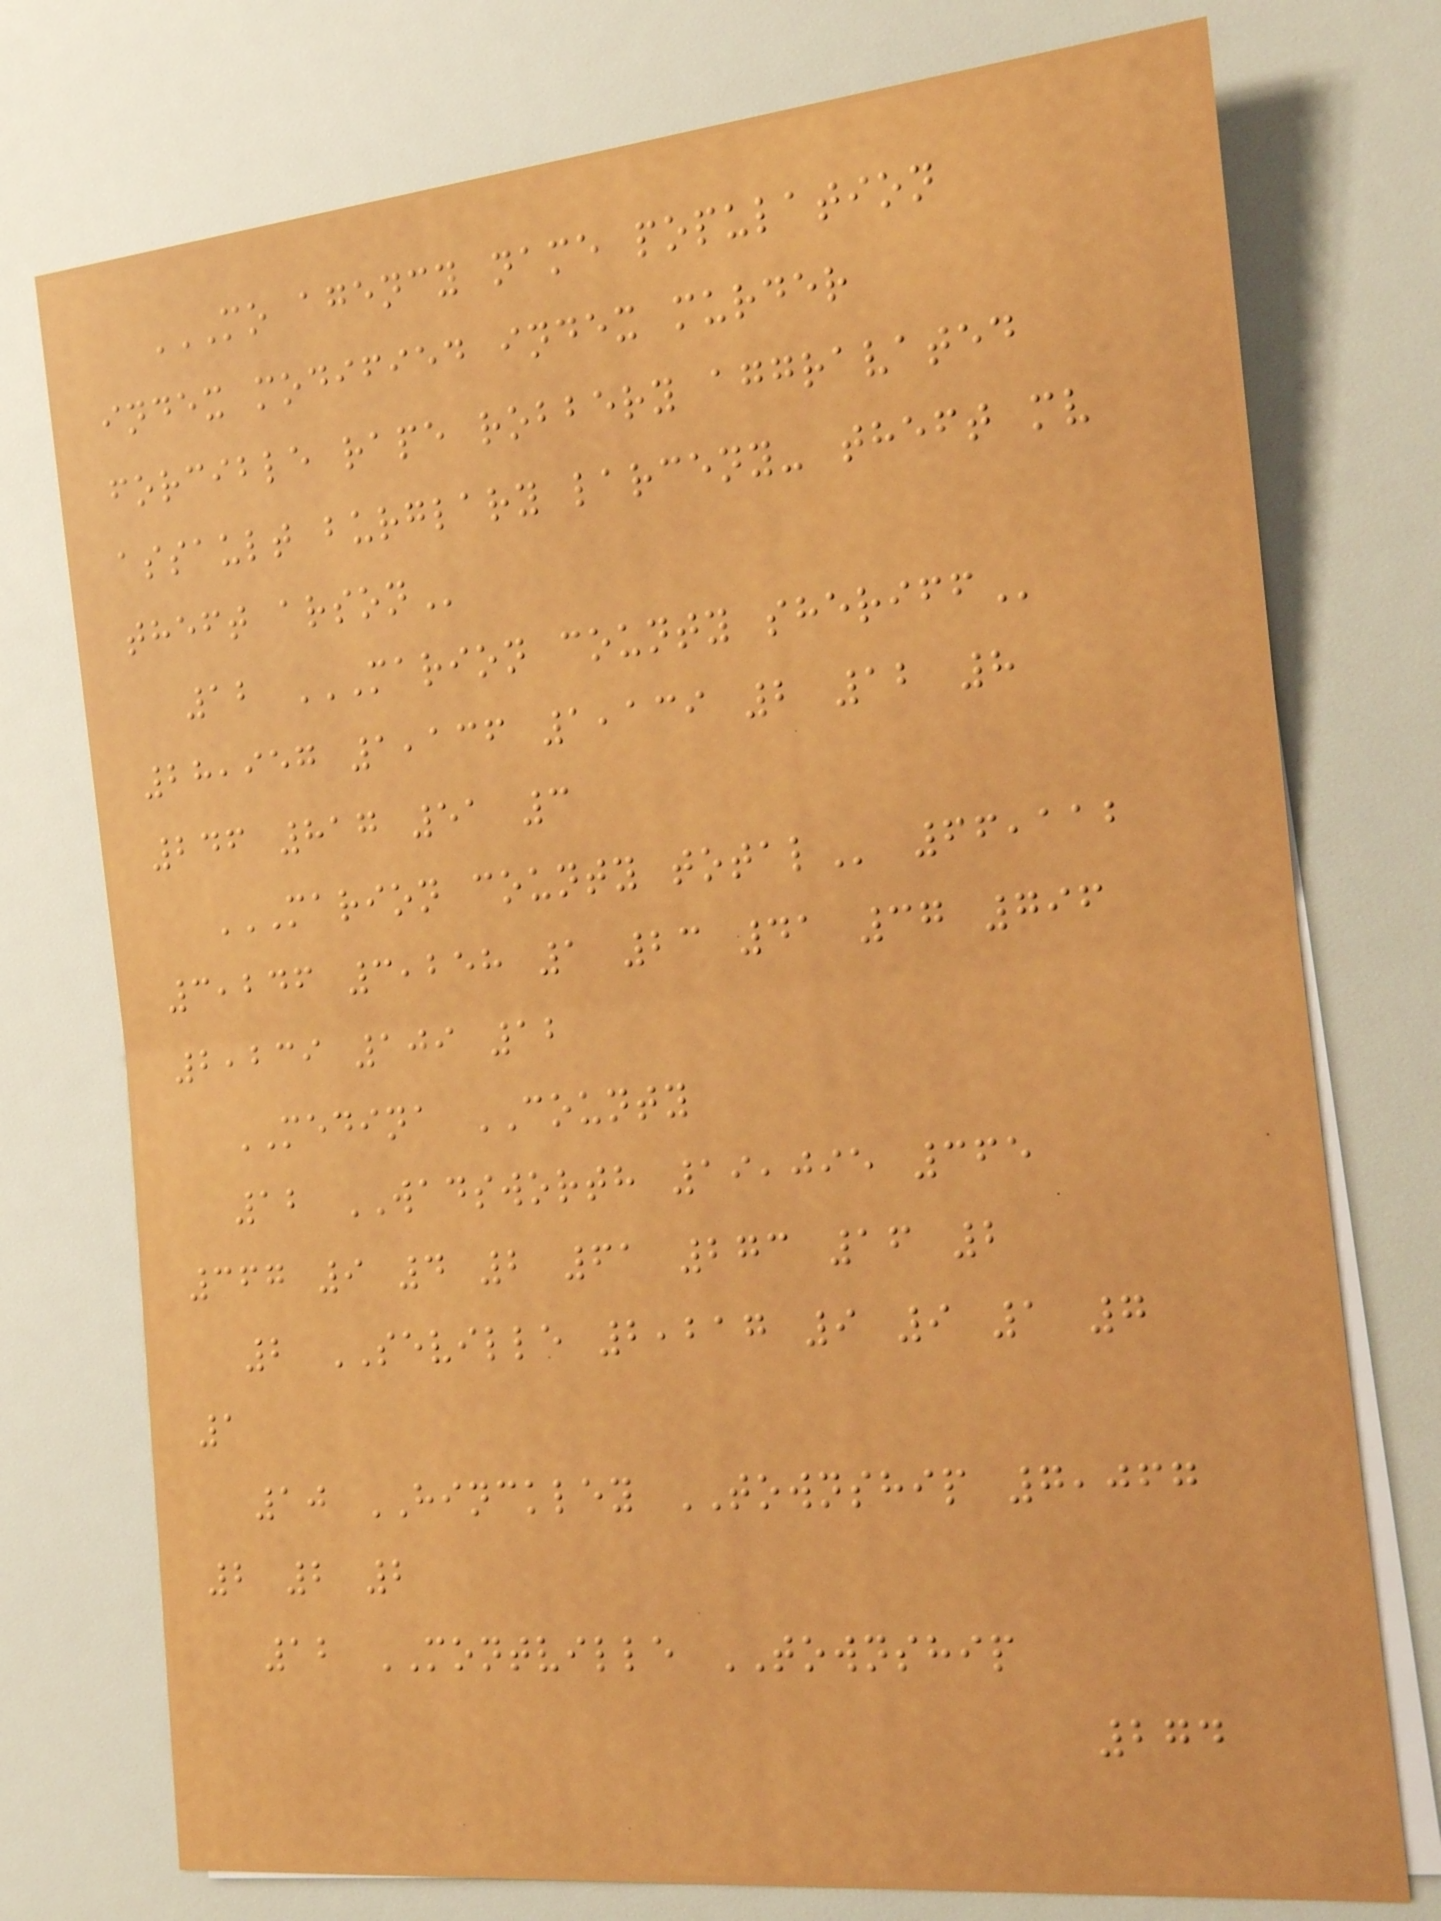MO AGENCY NAME POPULATION
INDEX MODIFIED INDEX MURDER
FORCIBLE RAPE ROBBERY AGGRAVATED
ASSAULT BURGLARY LARCENY- THEFT MV
THEFT ARSON
12 MARION COUNTY SHERIFF
28,957 1,136 1,139 2 12 8
246 817 51 3
MARION COUNTY TOTAL 66,112
3,246 3,258 1 23 41 37 796
2,239 109 12
MEDINA COUNTY
12 WADSWORTH 19,095 365
367 9 4 2 61 273 16 2
2 SEVILLE 2,217 9 9 1 7
1
10 HINCKLEY TOWNSHIP 7,067
2 2 2
12 MONTVILLE TOWNSHIP
274
